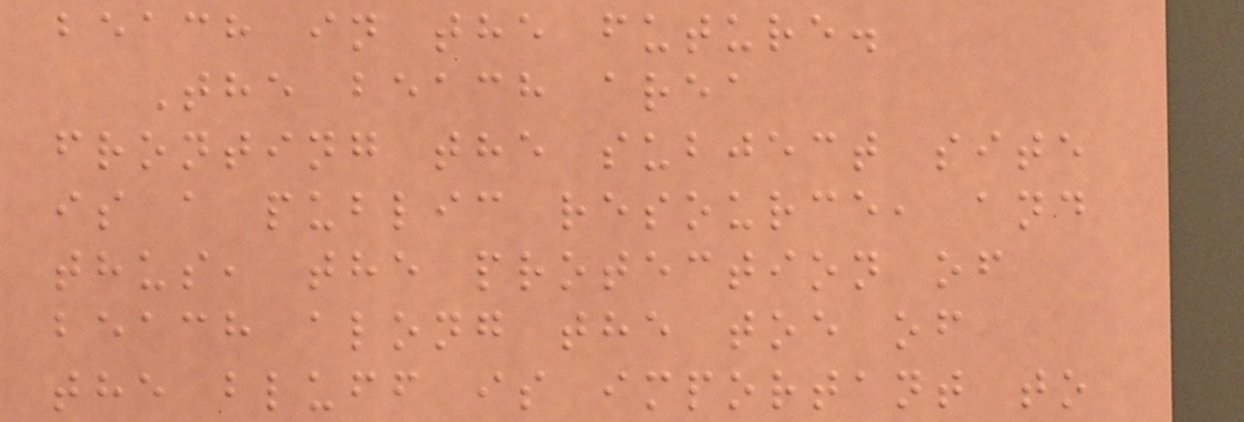beach in the future.
The beach area
fronting the subject site
is a public resource, and
thus, the protection of
beach along the toe of
the bluff is important to
